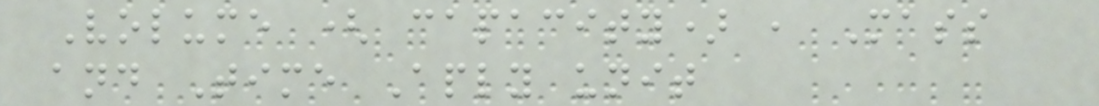Volume ( capacity) , Mass
and Time Aply unit
